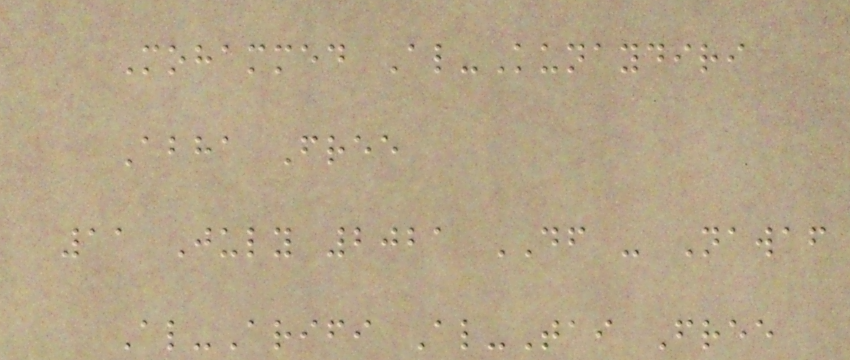Mohammed Al-Kunaydiri
Abha Free
11 July 2021 DF - Nawaf
Al-Arifi Al-Tai Free
